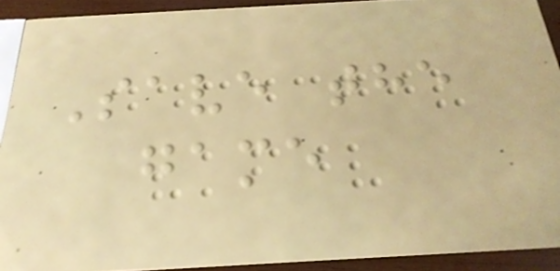Save the
game
